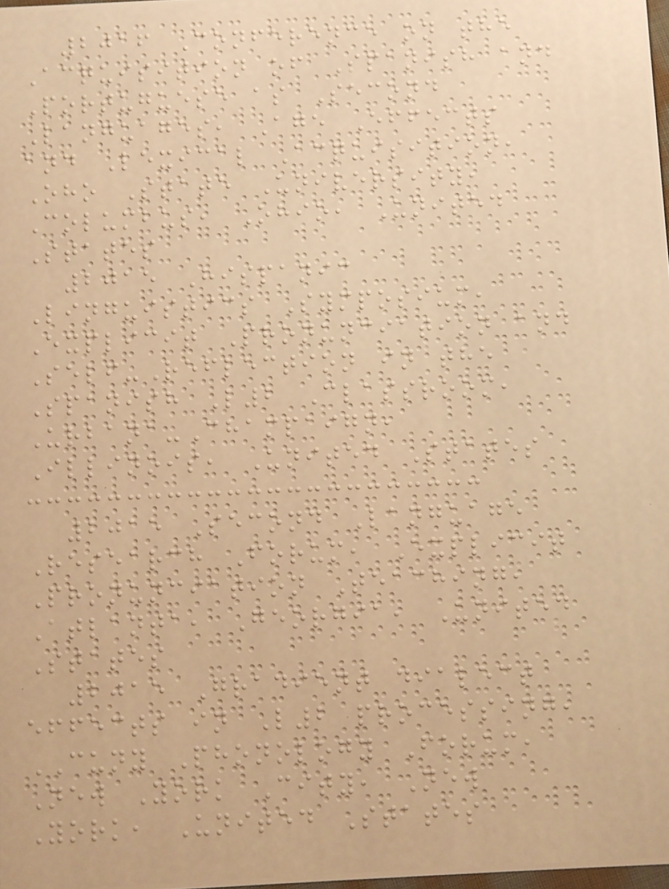2016 Conference on the
Acquisition of Spanish and
Portuguese as Second
Languages, Age Effects
and Lexical Acquisition,
Oho State University,
Columbus, Ohio, United
States
2015 Hispanic
Linguistics Symposium,
Explicit Pronunciation and
Self-Reflection in the
Spanish L2 Classroom,
Urbana-Champaign,
Illinois, United States
2015 Second Language
Research Forum, Explicit
Pronunciation Teaching,
Atlanta, Georgia, United
States
2015 Gradient dialect
effects in L2 processing,
CUNY Phonology Forum,
New York City, New
York, United States
